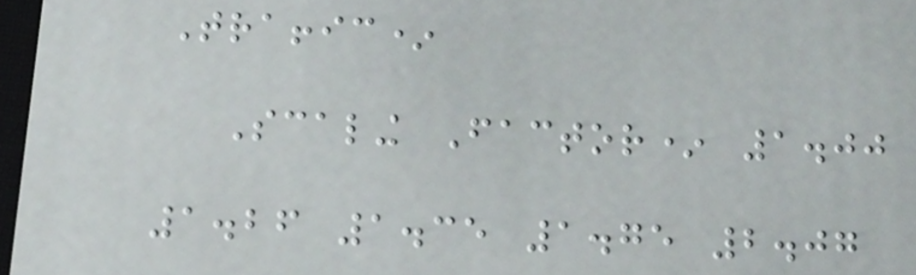Traffic*
Scaling Factor* 1.00
1.26 1.35 1.75 2.07
